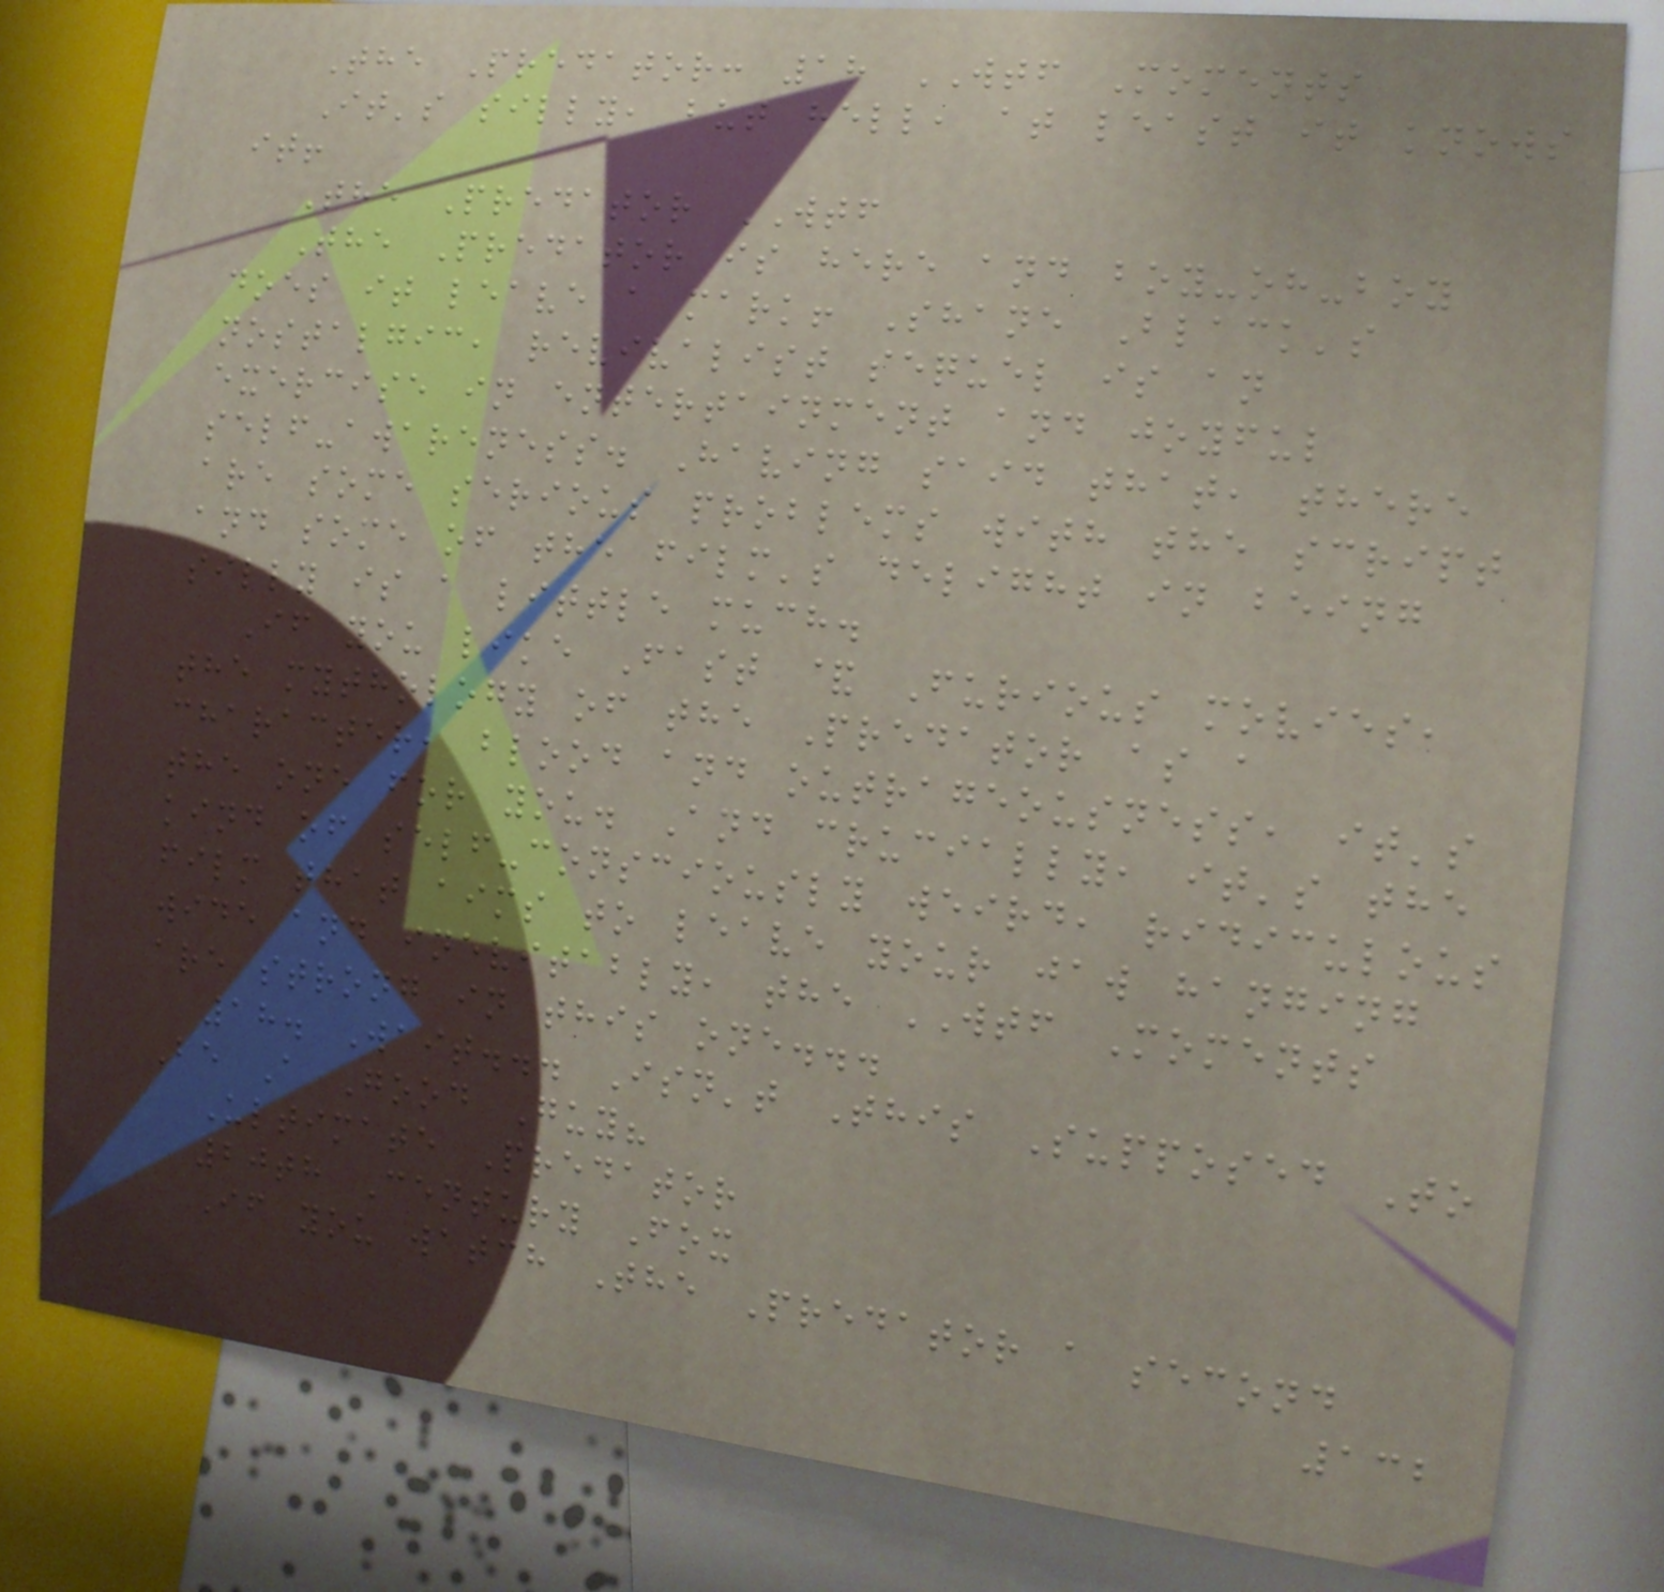The Predator: 18 WTF Moments
It's silly, but hell, at least it knows
it!
The Predator WTF
The Predator is here and boy-oh-boy
does it leave a mark! Shane Black's
nostalgic, revivalist sequel is an
exercise in entertainment and joyful
self-awareness. Having said that, there
are some serious problems with the script
and some of the film's delight in being
silly is a little much.
If you like Fast & Furious movies,
the mythology of the Predator as a
character, blood and outrageousness, it's
the one for you. And crucially, it's the
kind of self-consciously weird, ridiculous
film that aims to leave your jaw hanging
wide and inevitably, the WTF Moments
are strong in this one...
18. Wait... Isn't This Supposed To
Be A Good Guy?
Ultimate Predator
20th Century Fox
If you watch The Predator a second
132
